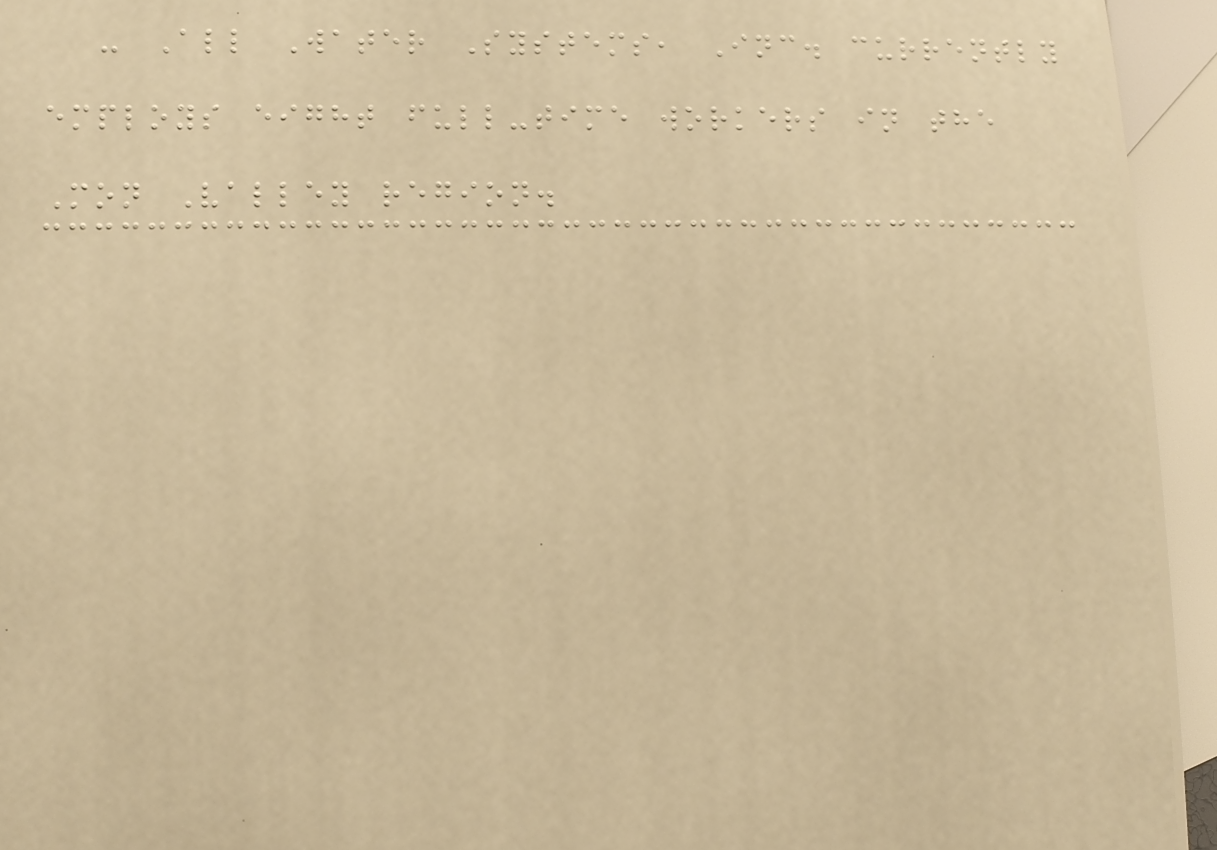- All Water Systems, Inc. currently
employs eight full-time workers in the
Mon Valley region.
